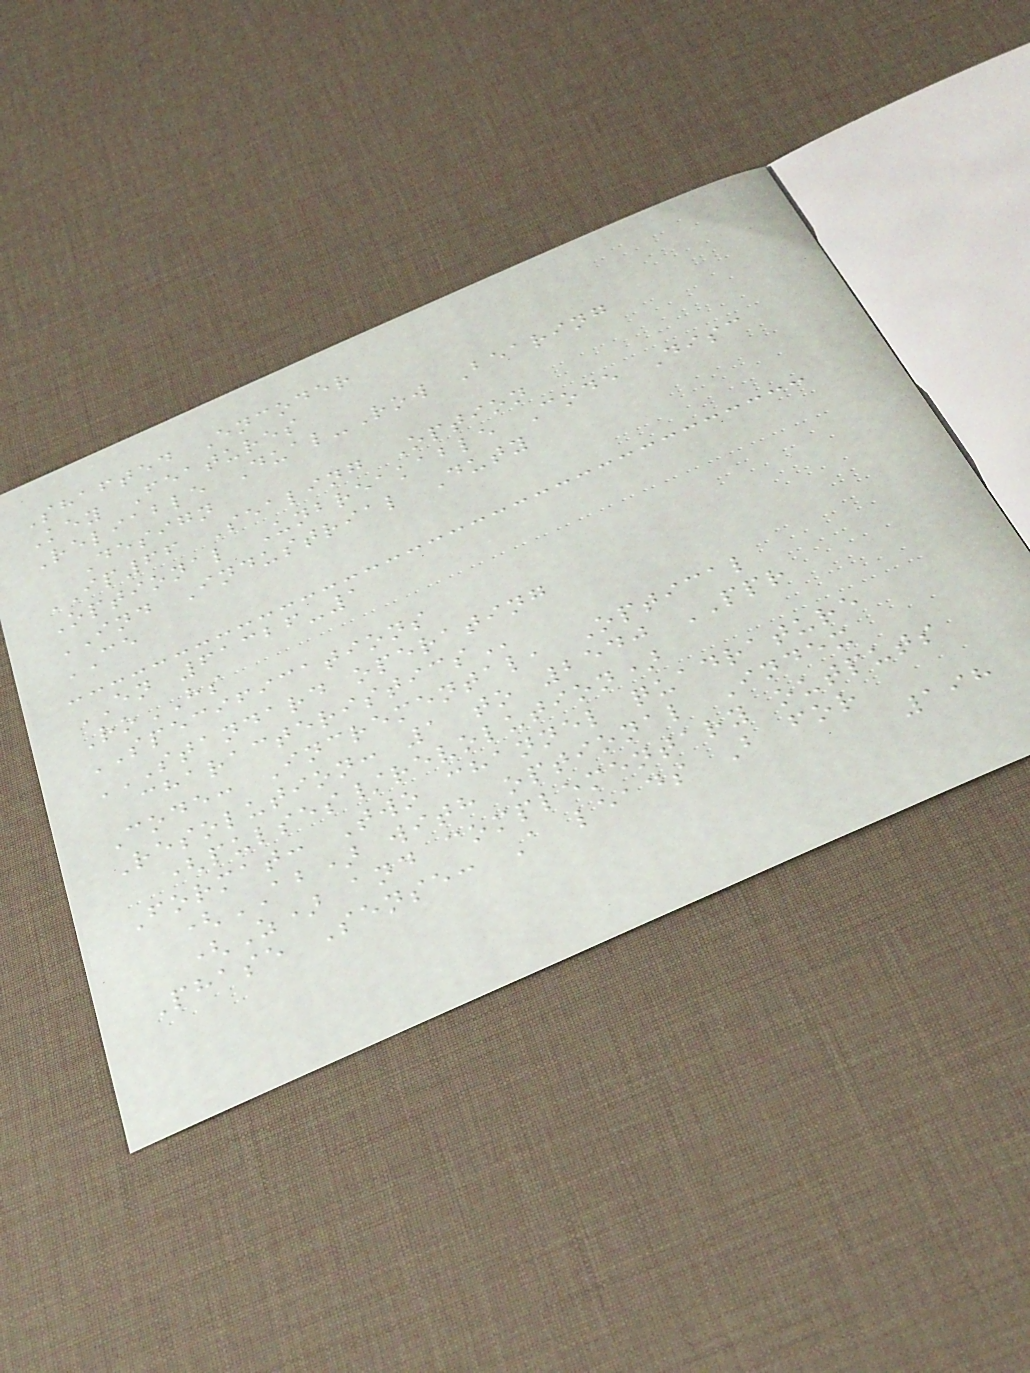Shafted Encoder
Key Features
Reliable Dual-Row Bearing
Design
IP66 Sealing Option
Optional Unbreakable Code Disc
IND Industrial Duty
CE
EN 61326-1
RoHS
SPECIFICATIONS
STANDARD OPERATING
CHARACTERISTICS
Code: Incremental, Optical
Resolution: 1 to 2540 PPR
(pulses/revolution)
Format: Two channel quadrature
(AB) with optional Index
(Z) and complementary outputs
Phase Sense: A leads B for
198
